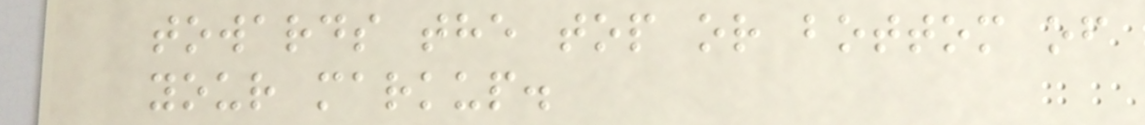towards the top or bottom of
your markup.
